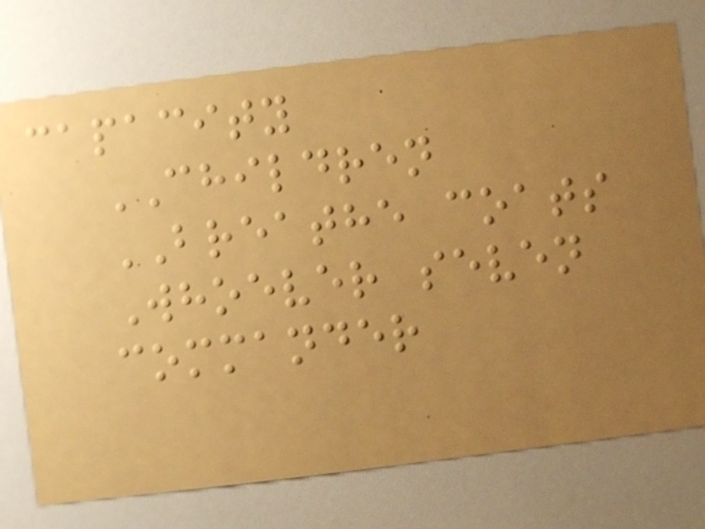capacity
CHILDREN
BREATHE coats
Whoever seven
commander
